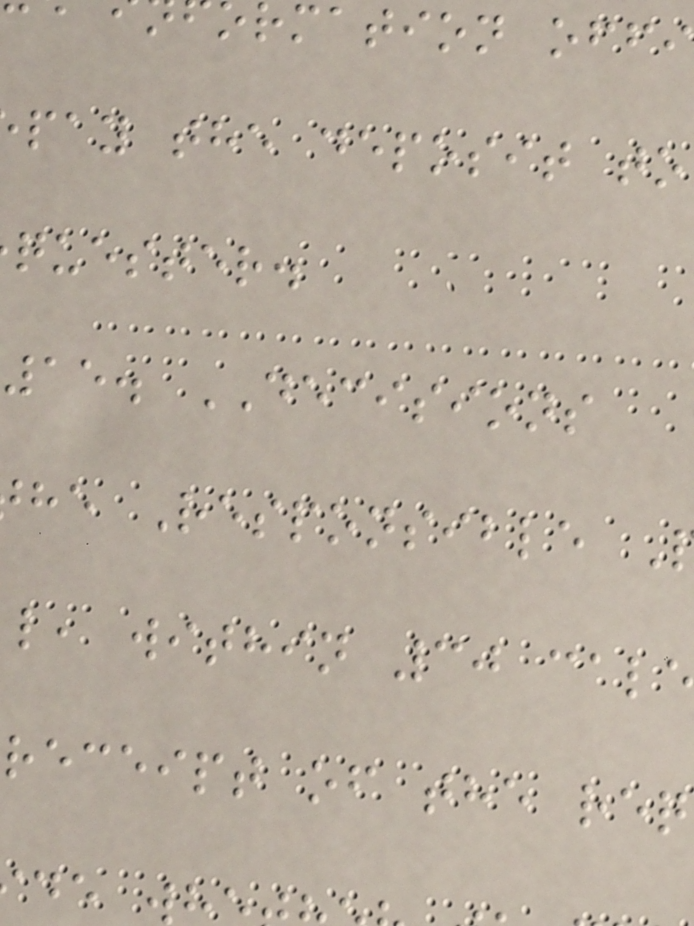mation offi
pay the deposit to
quester.
15. DECISIONS
he Responsible
l, within 30 cal
receipt of the req
